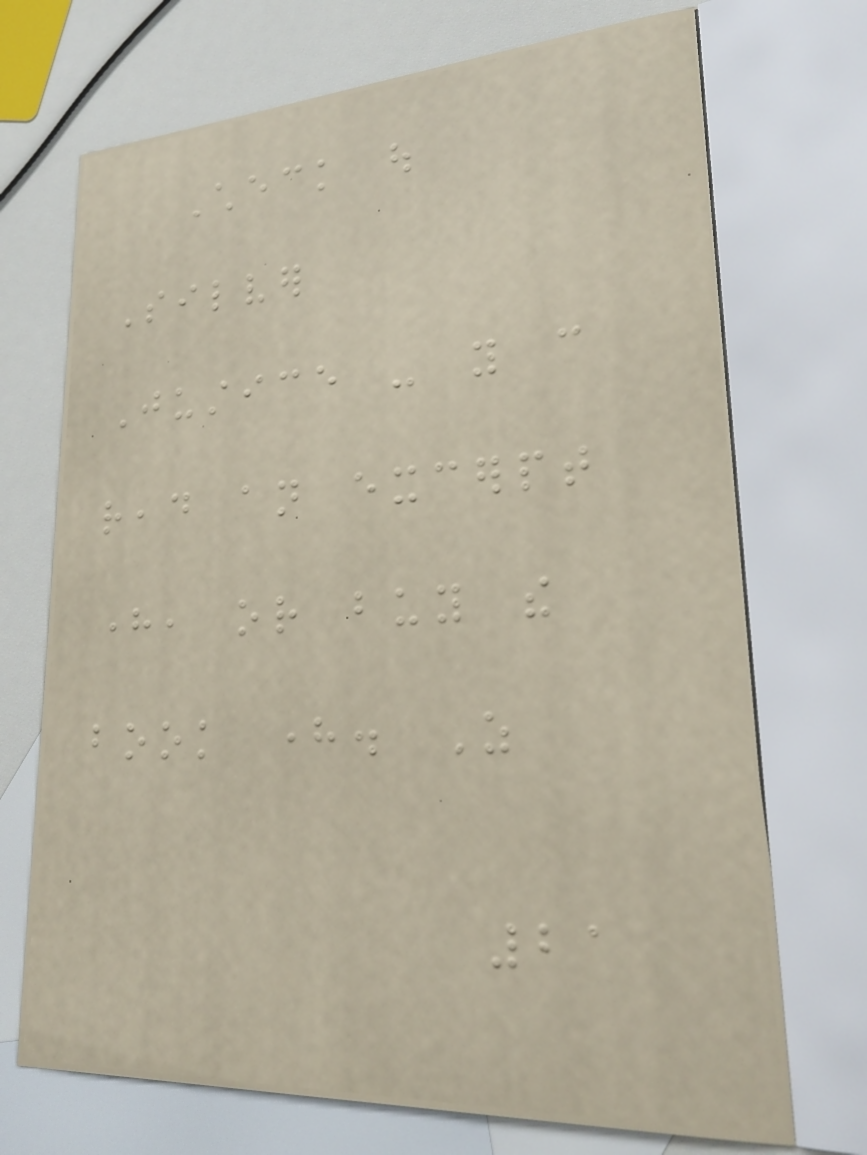Check out
Silver
Justice - you can
read an excerpt
here, or buy the
book here. As
21
